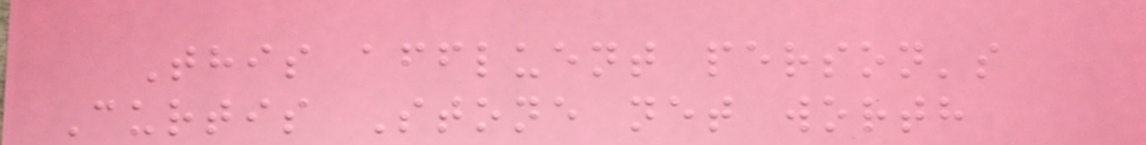This affluent person's
Curtis Stone net worth
